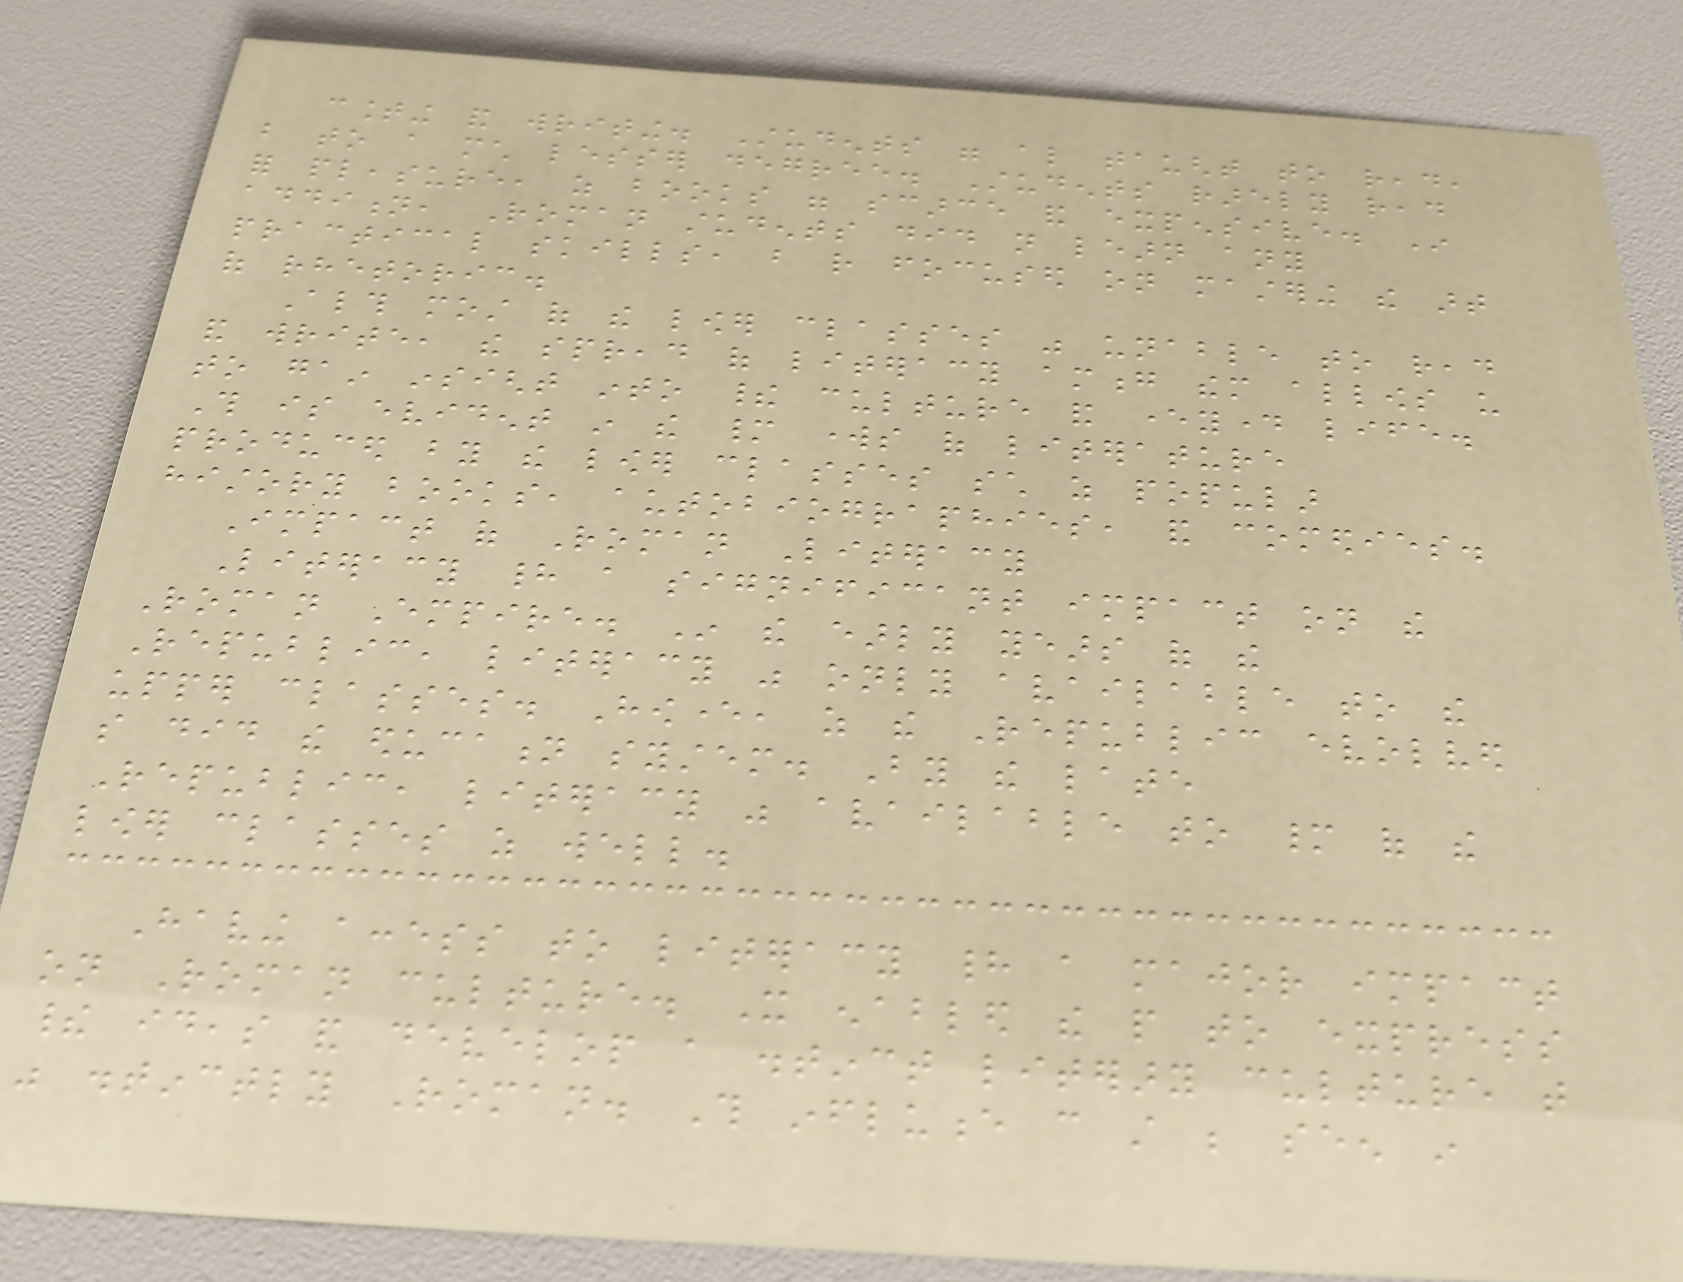counting and writing. Students were also taught to read,
but to a much lesser degree. Students rarely read
for pleasure, as books were scarce and expensive. In
addition, Roman students did not learn any
practical skills, but rather focused on mastering the art
of rhetoric.
Although most of the lower classes was unable to read
and write, the spread of literacy among them allows us
to gain insight into their culture and everyday life.
This is evident in the many works of literature
produced by the lower classes such as popular
history books, autobiographies, and comedies.
Impact of Roman Literacy
Literacy had a significant impact on the
Roman Empire. In the early years of the
Republic, literacy was only available to the
upper classes. However, as the Republic evolved
so did the education system. By the late
Republic, literacy was available to many of the
lower classes as well.
Having access to literacy had a major impact
on Roman culture. It enabled the people to express
their ideas and develop a distinct literary culture that
was distinctly Roman. This influence can still be seen in
